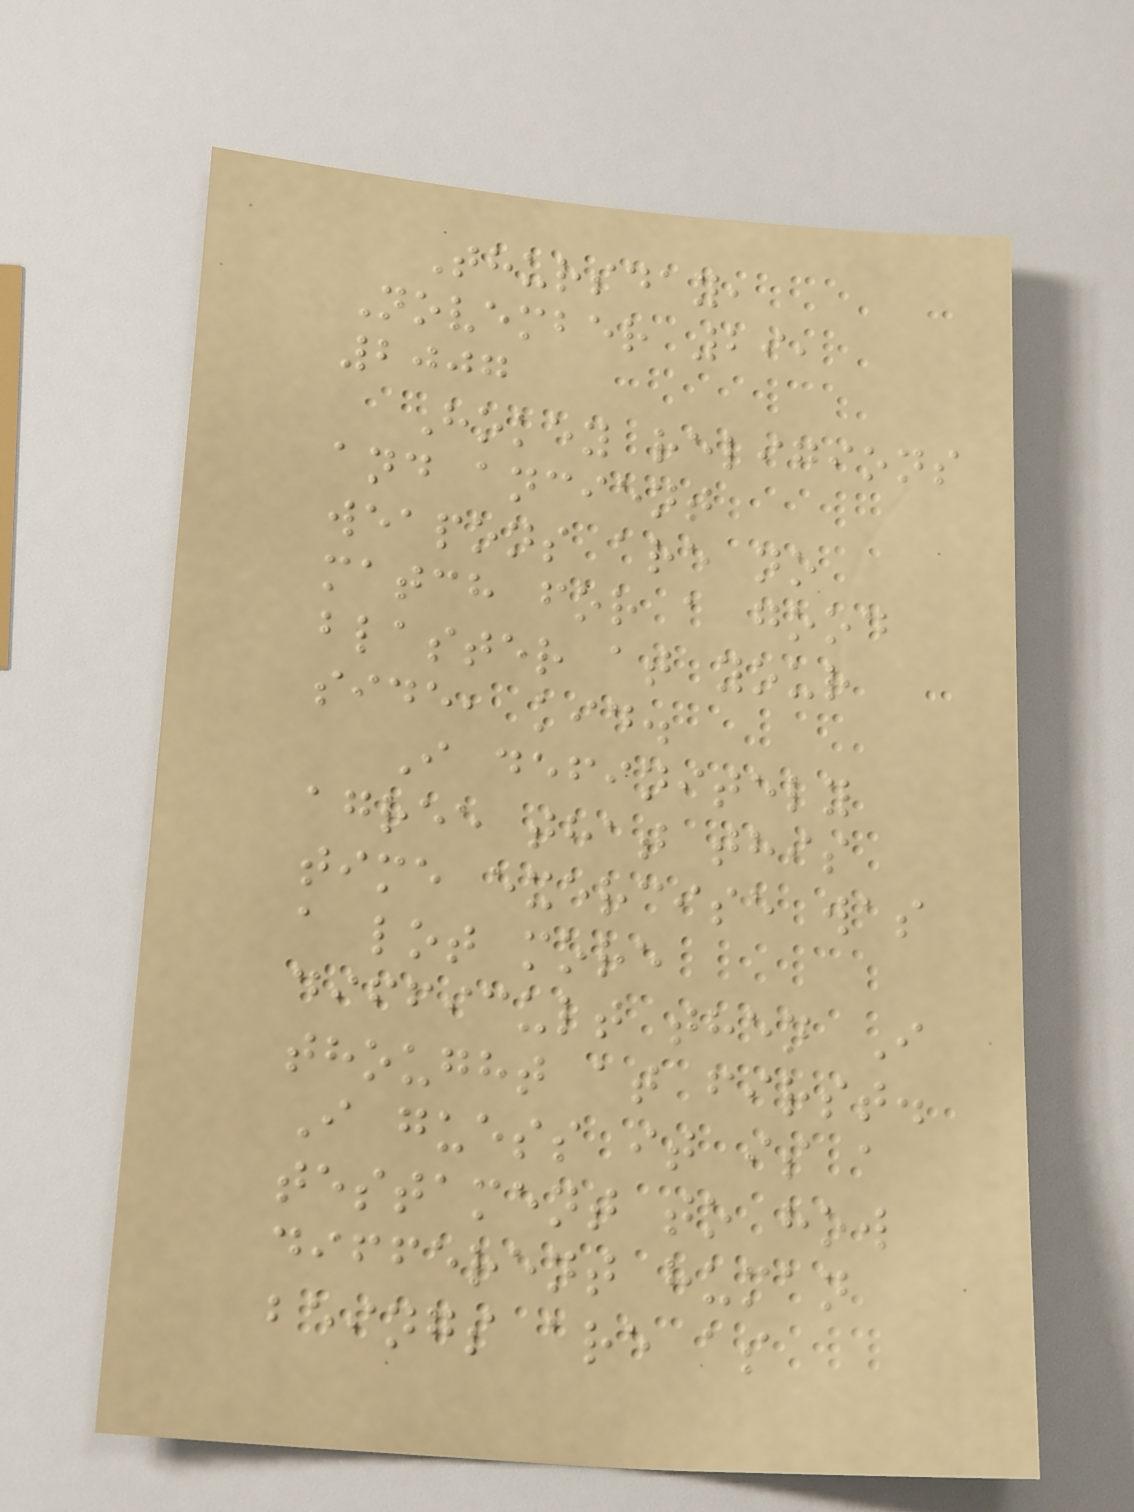Thursday,
November 29,
2007
Hokey religions
and ancient
weapons are no
match for a good
blaster at your
side, kid.
I definitely
agree that this
time exercise was
a lot more
difficult then I
thought at first.
I guess it is a
testament to how
different human
beings are as
